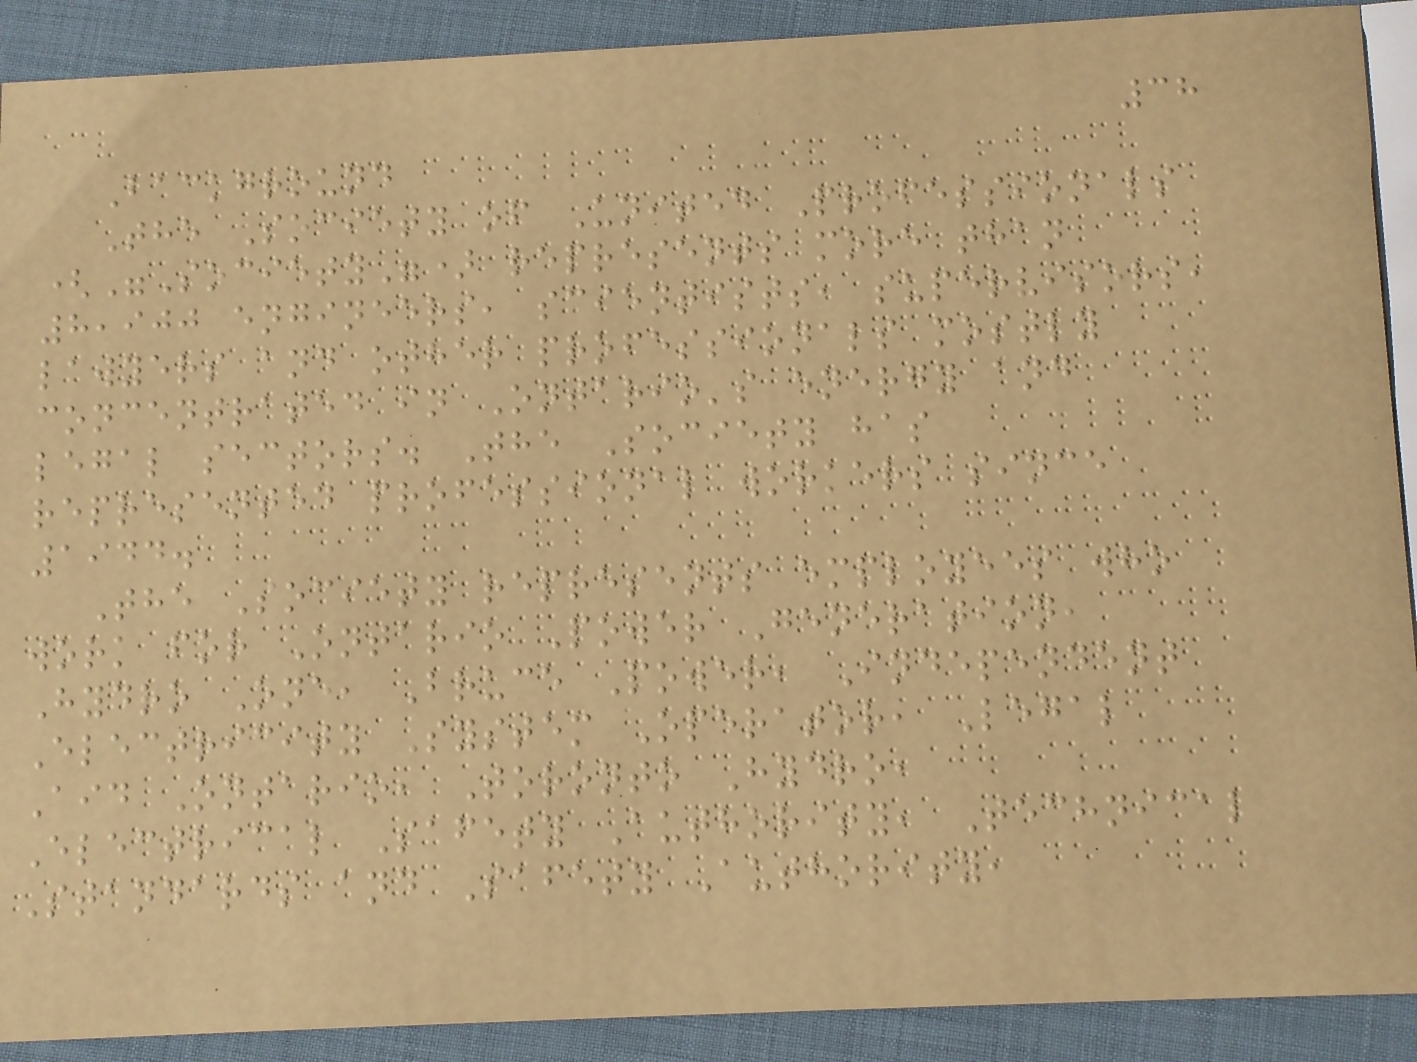38
Background
The Society of United Professionals
("Society") represents more than
8,900 engineers, scientists, supervisors,
lawyers and other professionals mostly
concentrated in Ontario's energy and
legal sectors. The Society has
represented professional workers since
1944.
The Society represents employees who
work for Ontario Power Generation,
Hydro One, Bruce Power, Independent
Electricity System Operator, Legal
Aid Ontario, Toronto Hydro,
Electrical Safety Authority, Technical
Standards and Safety Authority,
